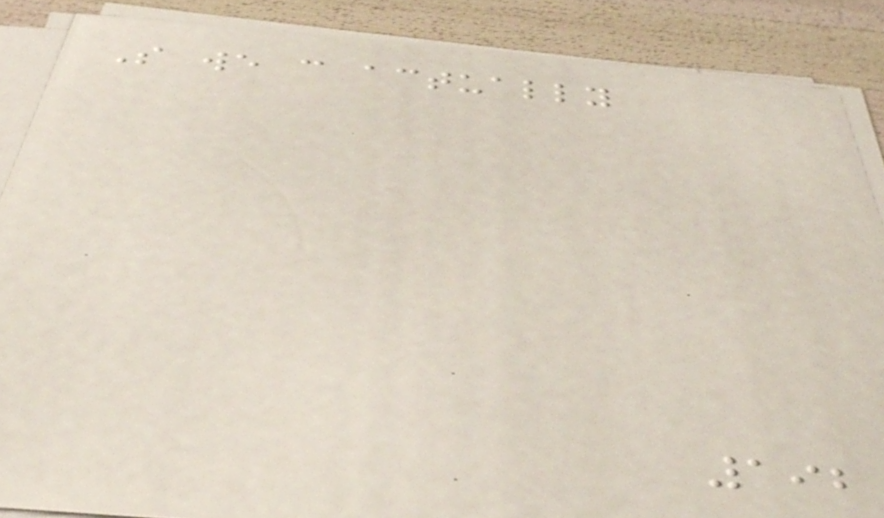So we can actually
192
